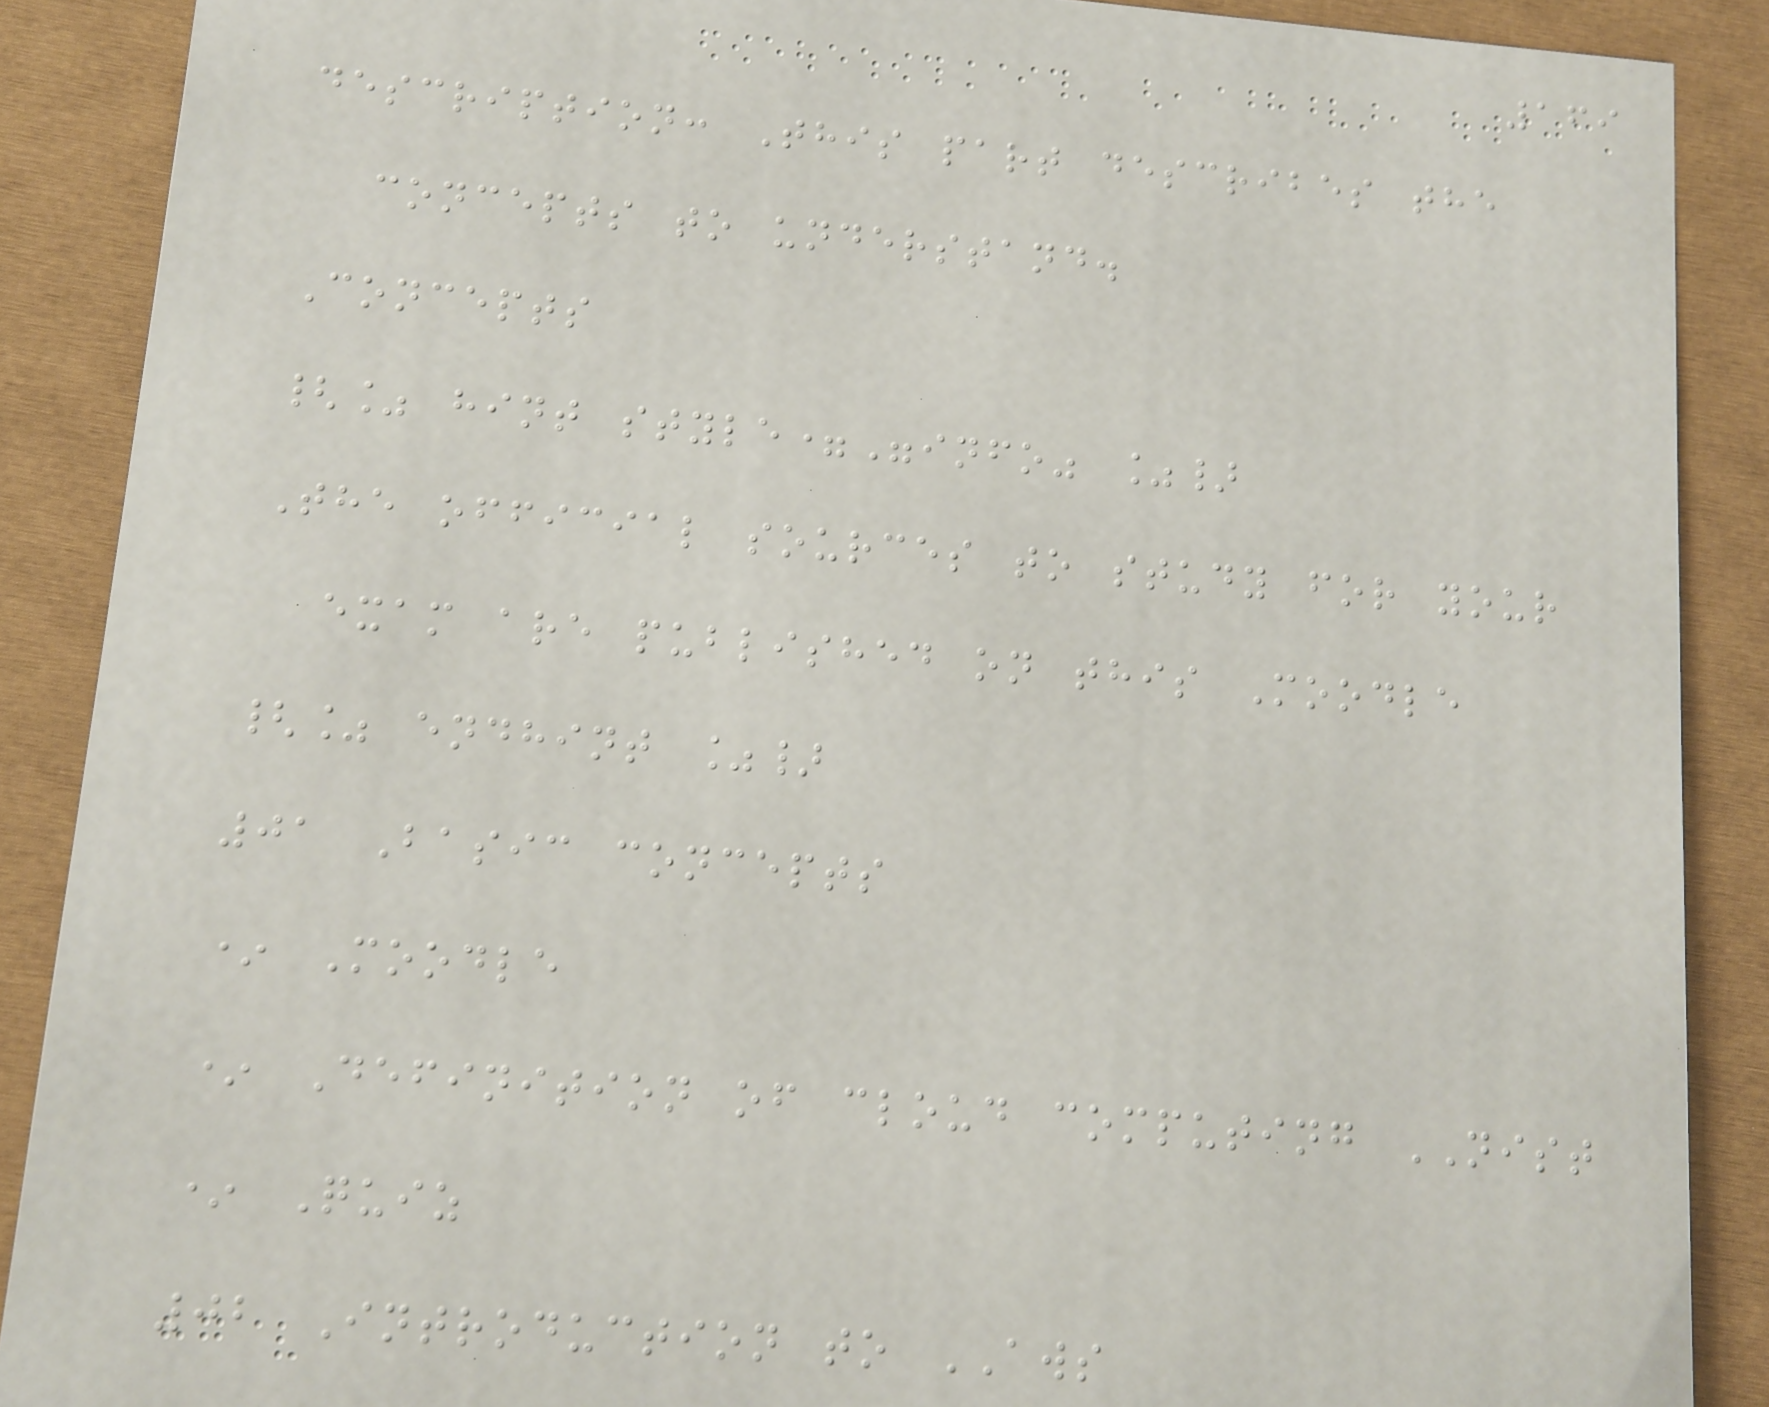169
description: This part describes the
concepts to understand.
Concepts
{% hint style="info" %}
The official sources to study for your
exam are published on this Moodle
{% endhint %}
01 Basic concepts
* Moodle
* Definition of cloud computing NIST
* Quiz
02 Introduction to AWS
